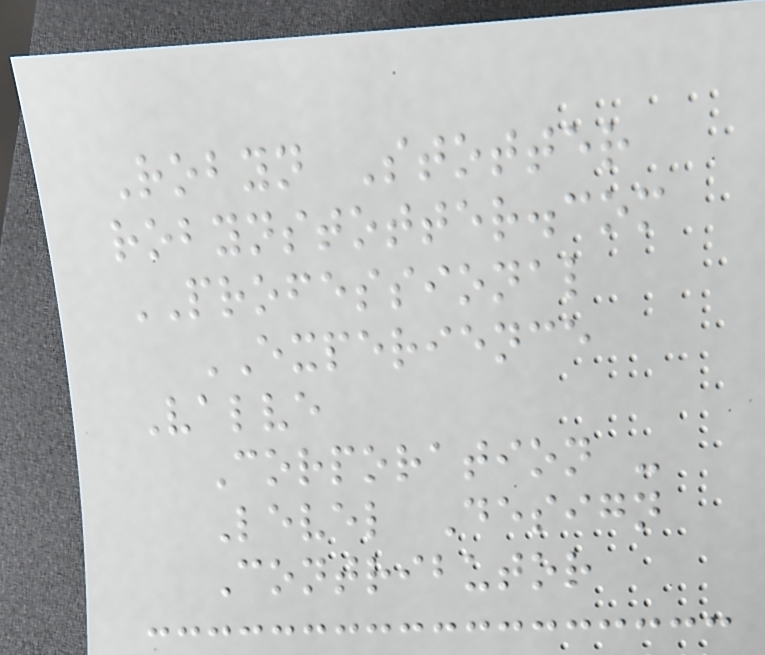Robyn Stotter
robynstotter.com
PROFESSIONAL
EXPERIENCE
Valve
Corporation -
Level Design
Contributor
